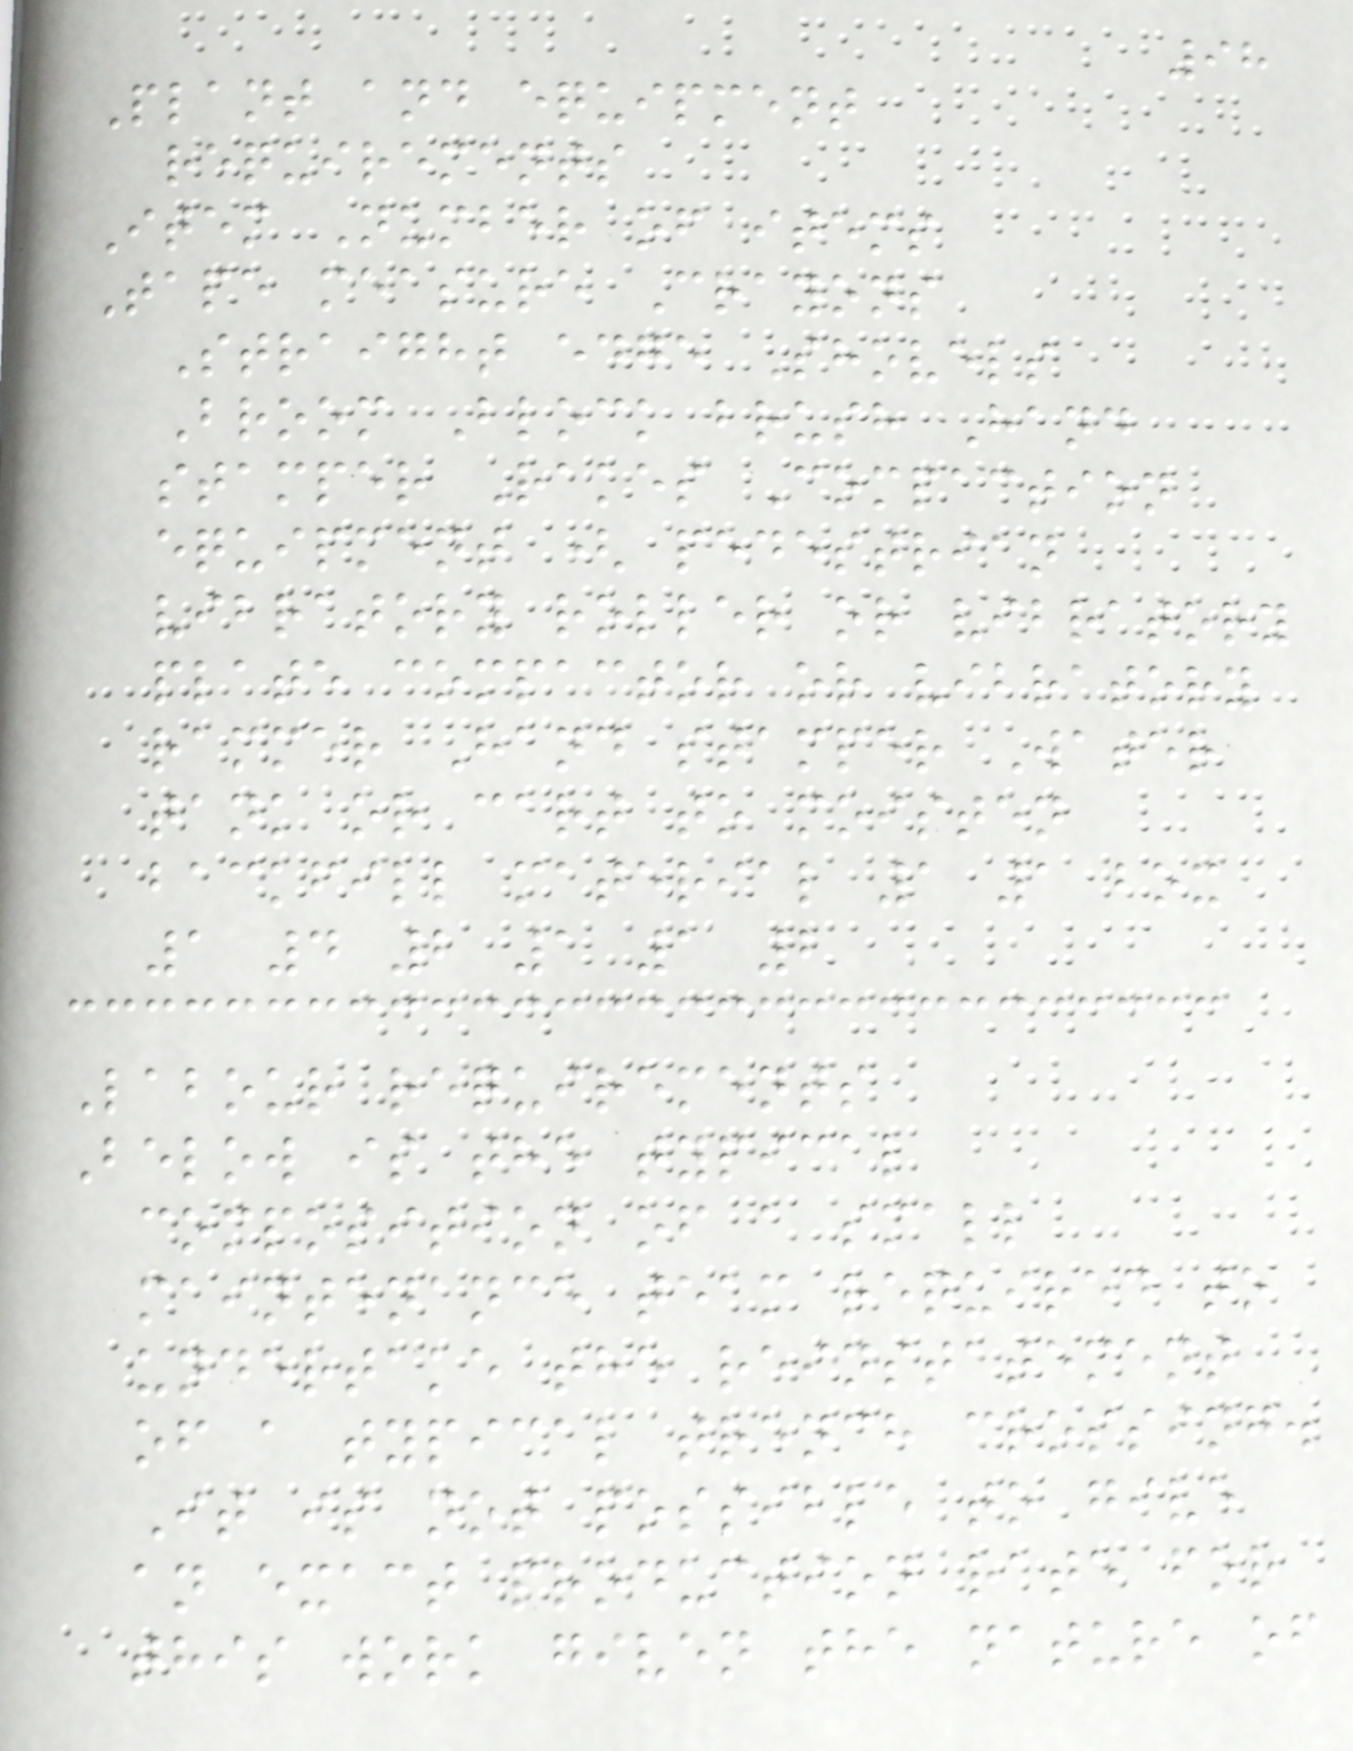98
Plant and equipment
requirements
Item Number of items
Tape measure Crayons
Straight edge Shovels
Broom Block brush Hand
stamper Rakes Compaction
equipment ( pedestrian
vibratory roller or vibratory
plate compactor or vibratory
rammer Hand stamper Water
tank or cart to moisten
backfill material 1 1 box
1 4 2 1 1 2
Labour requirements
Below is the typical
composition of a small
maintenance team required to
undertake the reinstatement
of a typical trench crossing.
It is not possible to give
an exact production rate for
this work given the nature of
